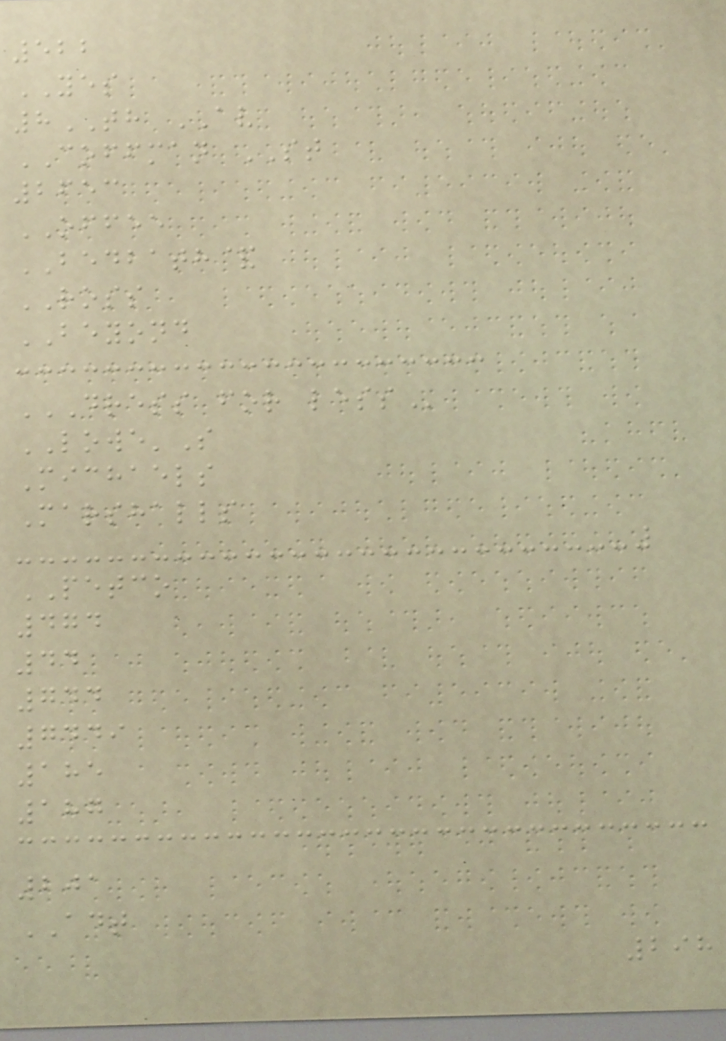522
YES
8TH AV
COFFMAN ST
2653
OFFEE
BEDBATH&
ROSS
BEYOND
DRESS FOR LESS
LOWE'S
Michaels
Marshalls
PETCO
474
44
744
7449
185
187
201
ADT
298
